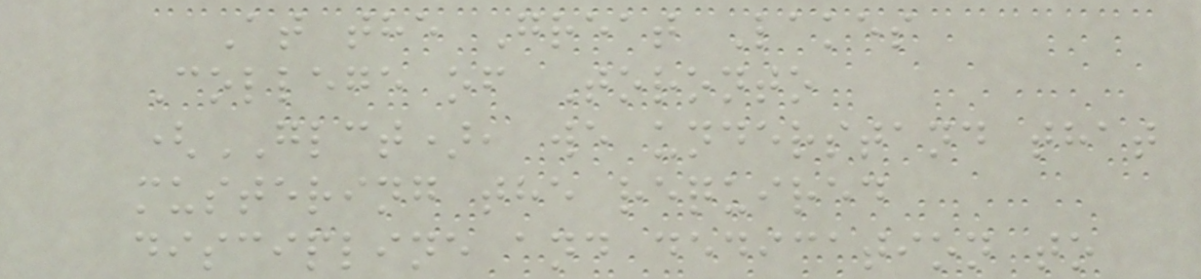At the Great Lakes
College of Toronto
(GLCT), we understand that
mustering the required
discipline and dedication to
